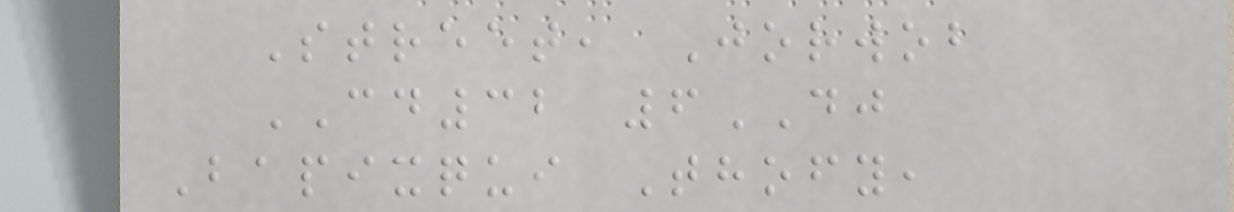Street, Jorwob
CD32 6DJ
Bapixqui Thofy,
